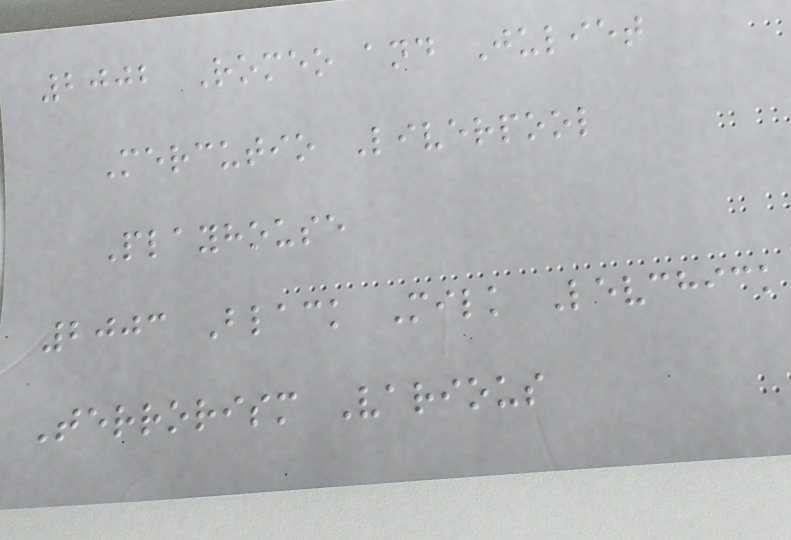2002 Romeo and Juliet
Mercutio Liverpool
Playhouse
2003 Black Milk Levchick
Terrorism Various
